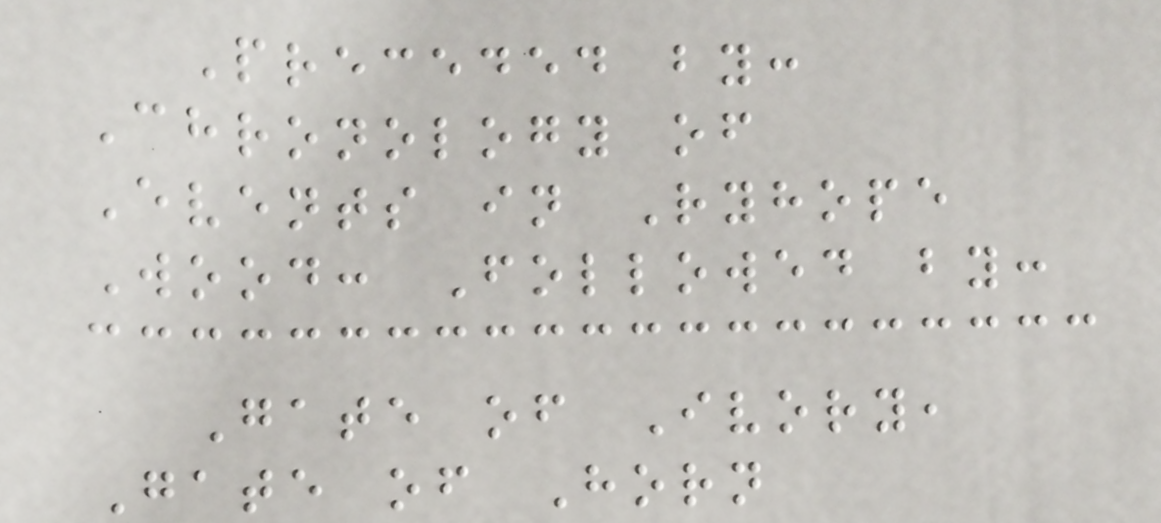Preceded by:
Chronology of
Events in Ryhope
Wood: Followed by:
Gate of Ivory,
Gate of Horn
